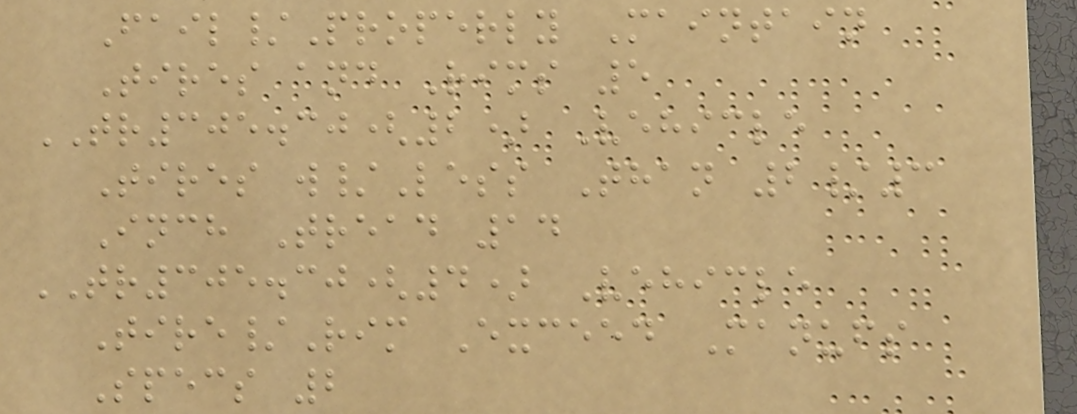Fail/Properly Maintain
Tires and Rims 5
TR305.30(2) Vehicle
Tires w/Less Than 2/3
Inch Tread 14
TR305.30(4) Vehicle
Tire/Rim Exceed Manufs
Specs 2
